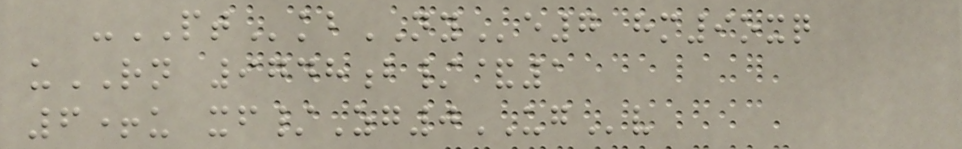-PTkbNYe7 hm9oxq
uRN 9748b/&1
6+u xf/Zg0UGv
